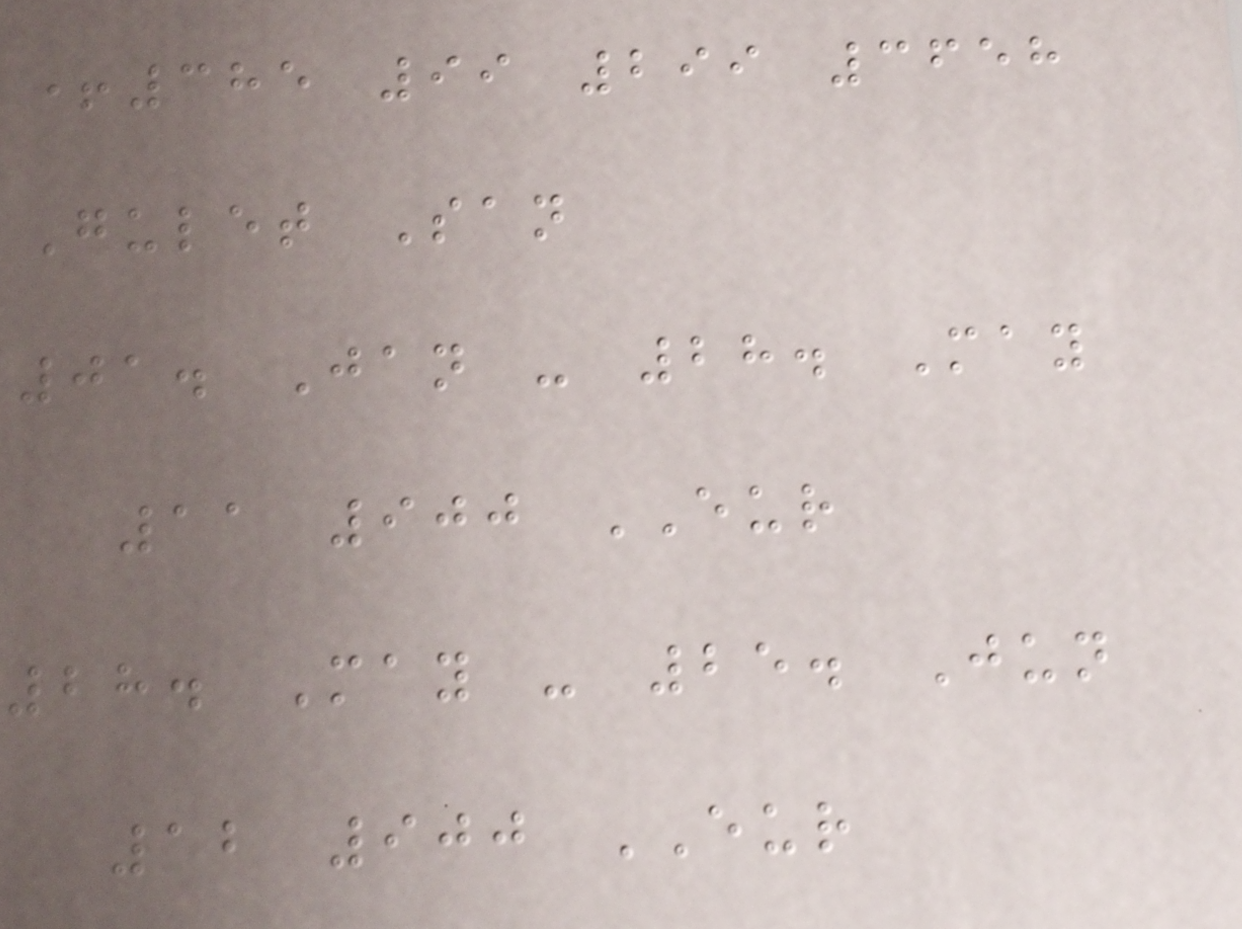+385 99 299 3658
Gulet San
01. Jan - 28. May
11 900 EUR
28. May - 25. Jun
12 900 EUR
